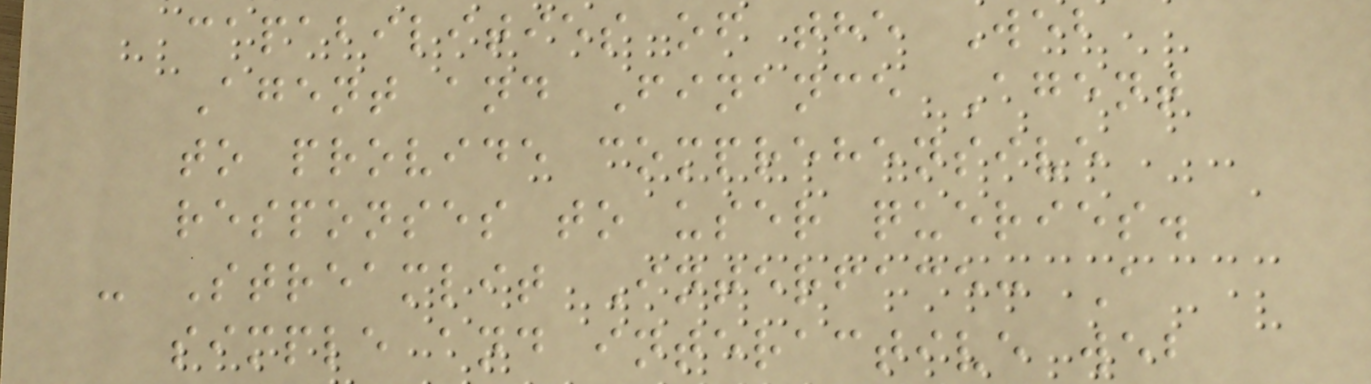capabilities of the Web
Agent and Finance Agent
to provide comprehensive
responses to user queries.
- Streamlit Interface: A
simple and interactive web
